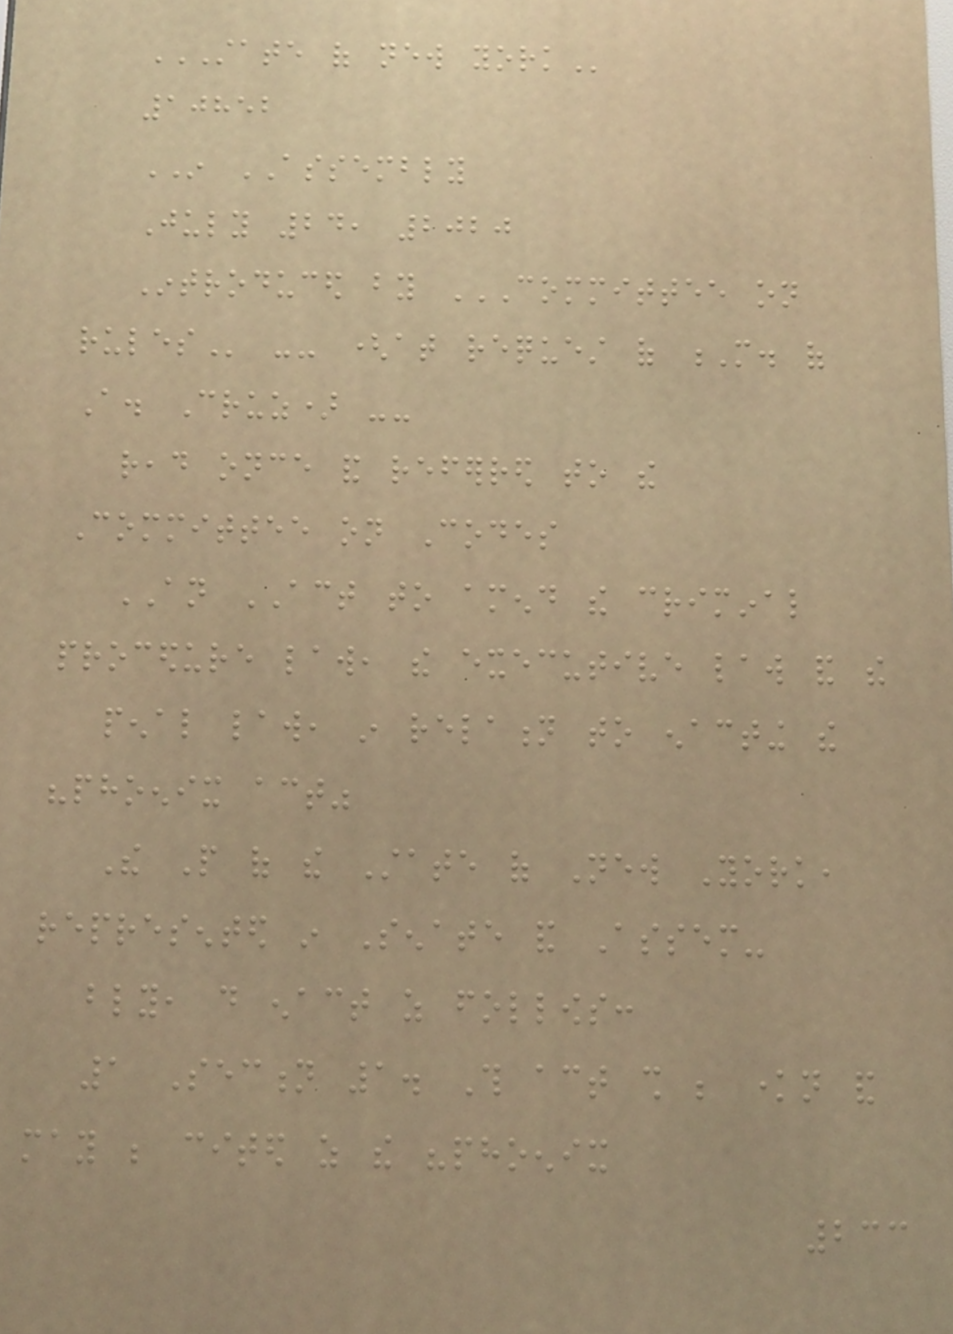STATE OF NEW YORK
10852
IN ASSEMBLY
July 24, 2020
Introduced by COMMITTEE ON
RULES -- (at request of M. of
A. Cruz) --
read once and referred to the
Committee on Codes
AN ACT to amend the criminal
procedure law, the executive law and the
penal law, in relation to enacting the
"phoenix act"
The People of the State of New York,
represented in Senate and Assem-
bly, do enact as follows:
1 Section 1. This act shall be known and
may be cited as the "phoenix
233
